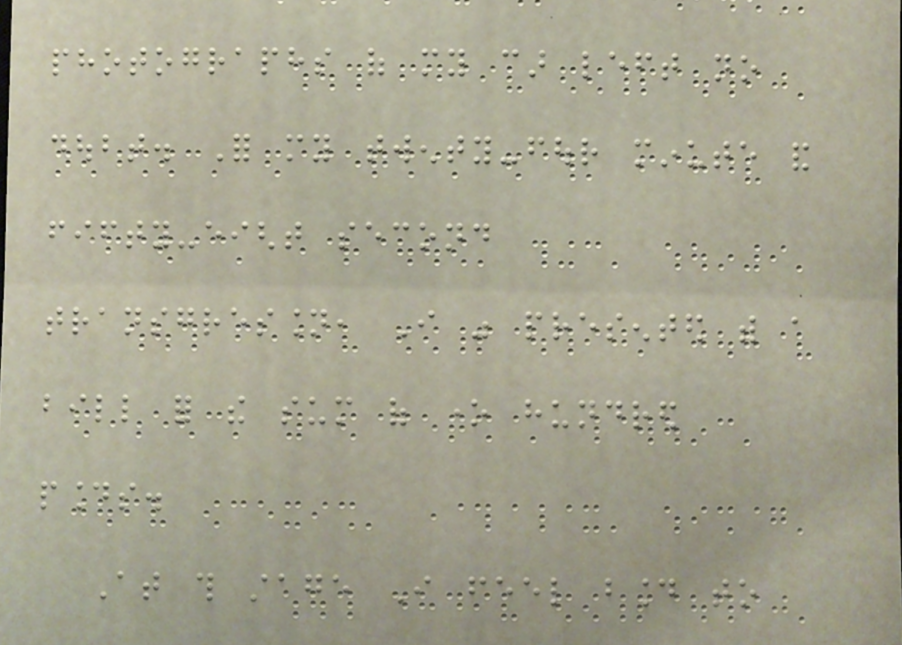photographs of my car left no
doubt. For my twenty-four minute and
fifty-eight second
transgression, I was presented with a
bill for the sum of one hundred
pounds.
At this stage I feel bound to
